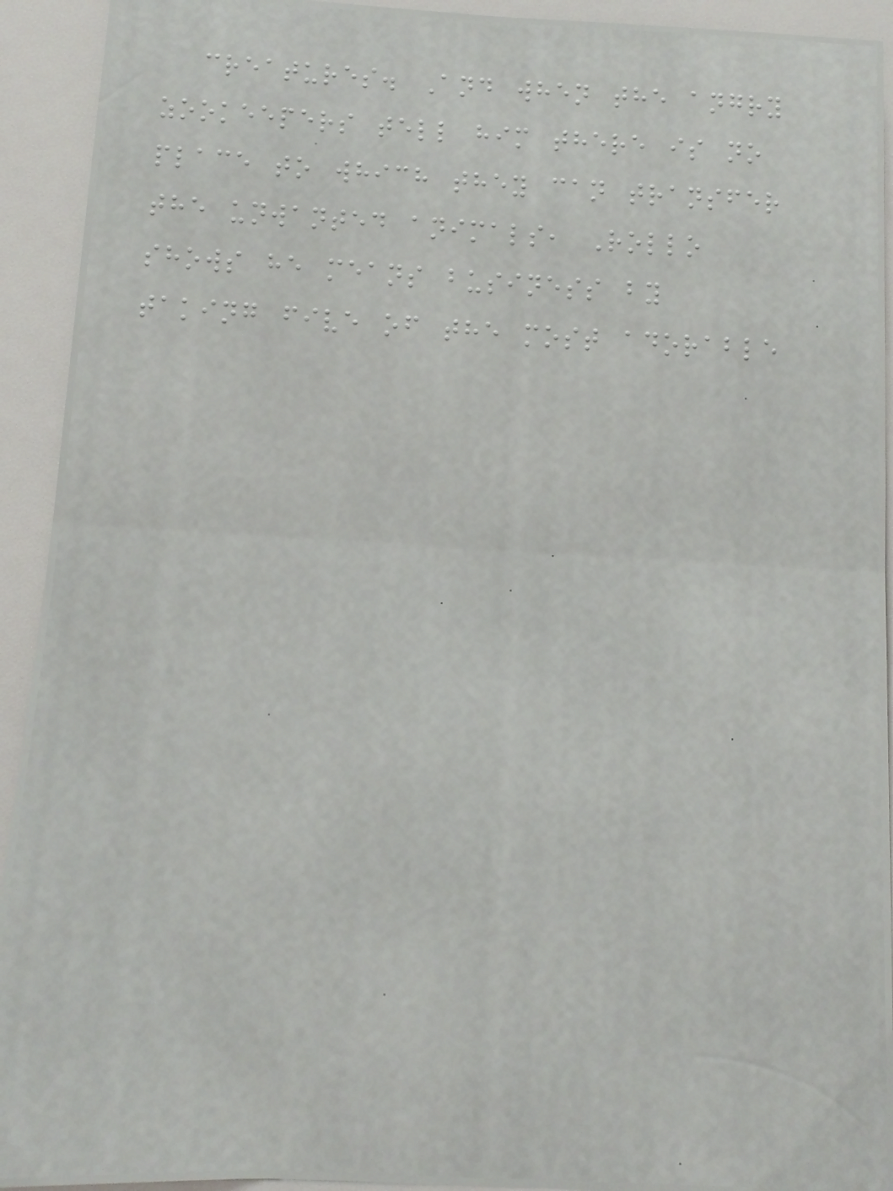creatures. And when the angry
zookeepers tell him there is no
place to which they can transfer
the unwanted animals, Rollo
shows he means business by
taking five of the most adorable
